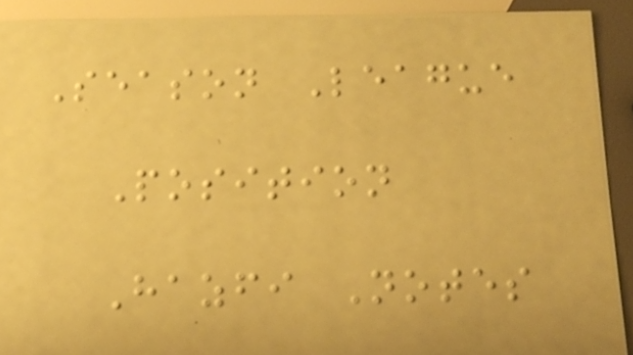Season League
Position
Hazfi Notes
